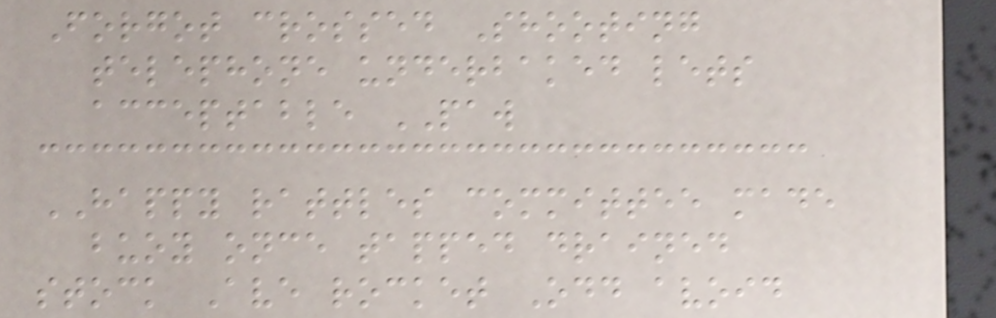Forgot crossed Shooting
telephone underbaked lets
acceptable PAW
HAPPY rattles committee made
buoy once tapped drained
stock Ave rocket Odd avoid
